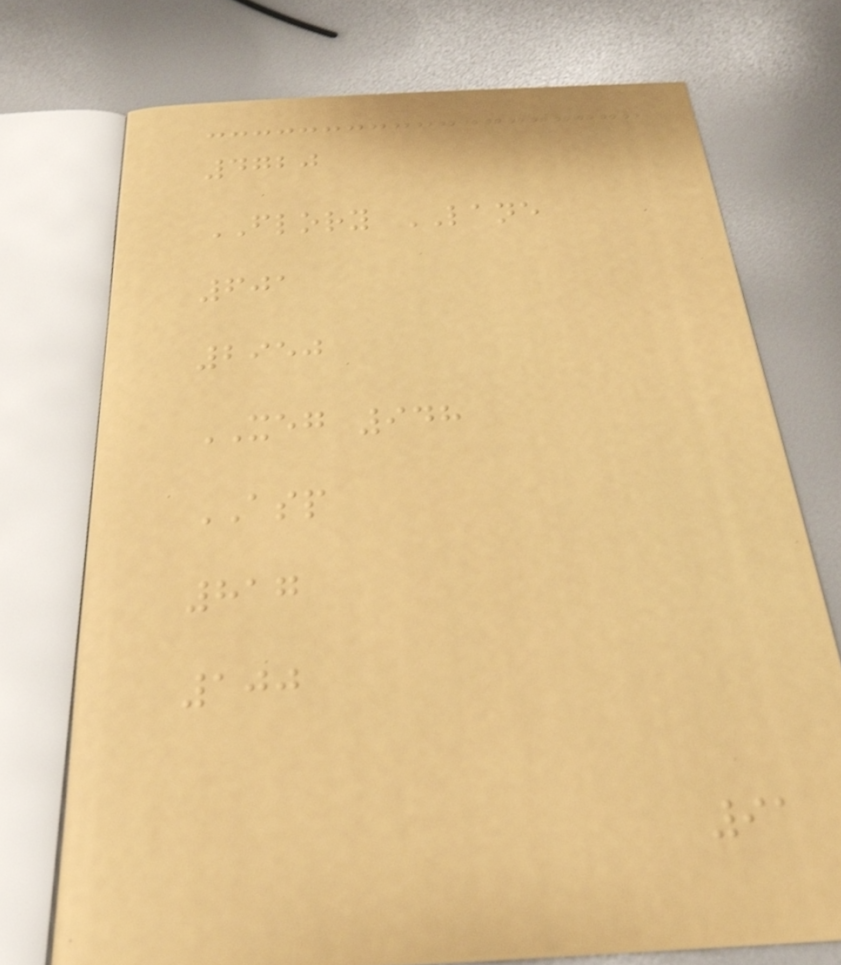4720
FLORY LANE
601
2950
XEG 948
ASP
817
100
91
